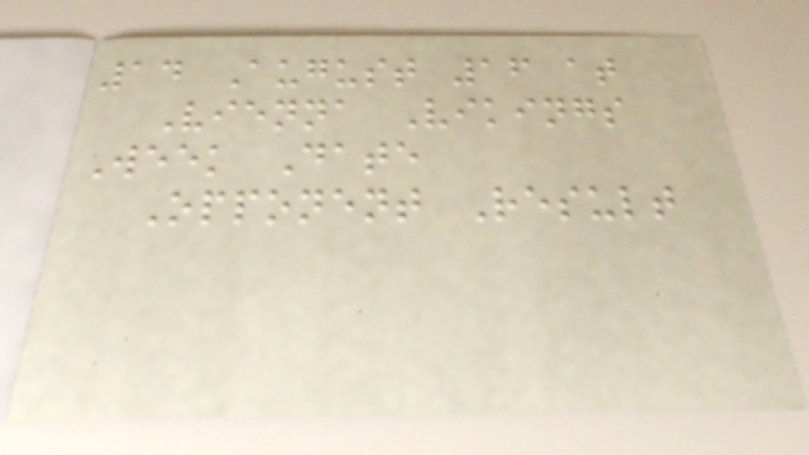14 August 16 at
Vienna Vikings
Week Date
Opponent Result
